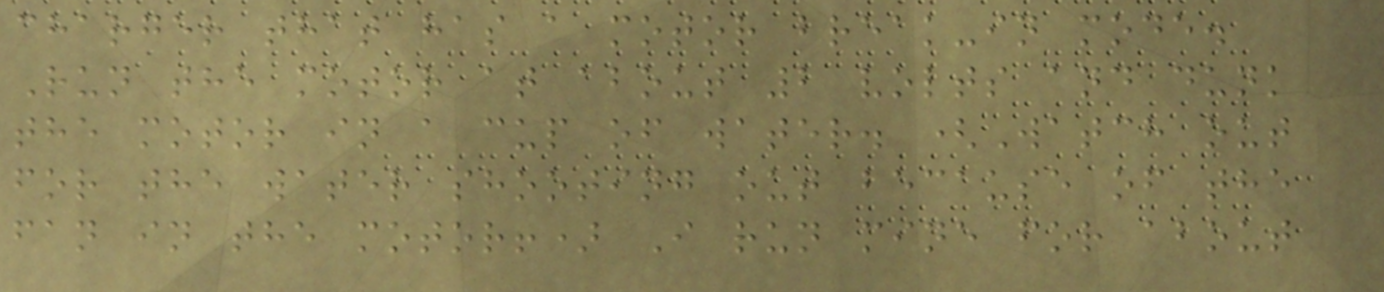charger that has a motor break-in mode.
Run the motor at about 2 volts and dunk
the motor in a cup of water. (Watch out
for the water shooting out because of the
fan in the motor!) I run mine for about
